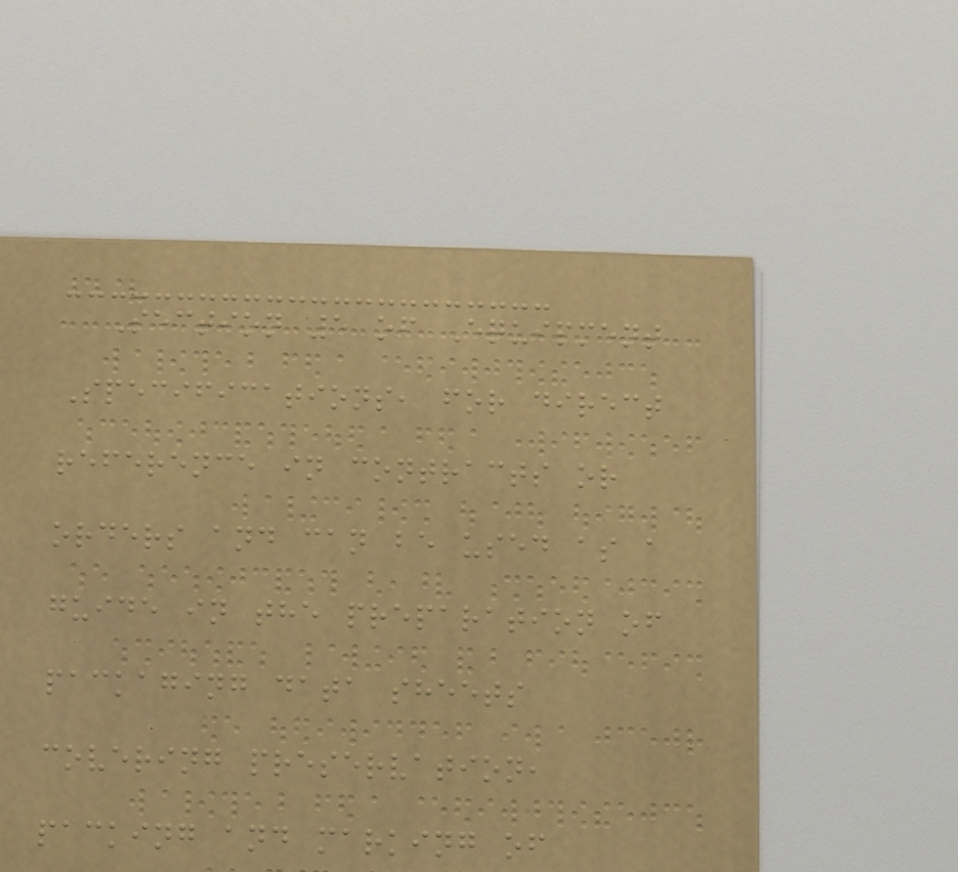Section 5 of Equipment
Specifications, for direct
reference in contracts or
orders and can be used as a
guide in the preparation of
packaging data sheets
covering preservation,
packing and marking of
